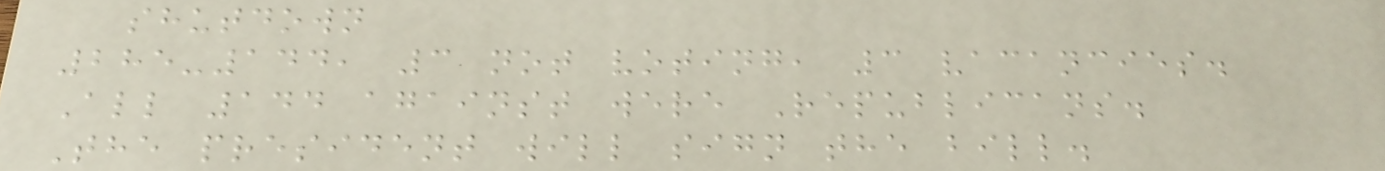shutdown
285-144, 3 not voting, 3 vacancies.
All 144 against were Republicans.
The president will sign the bill.
